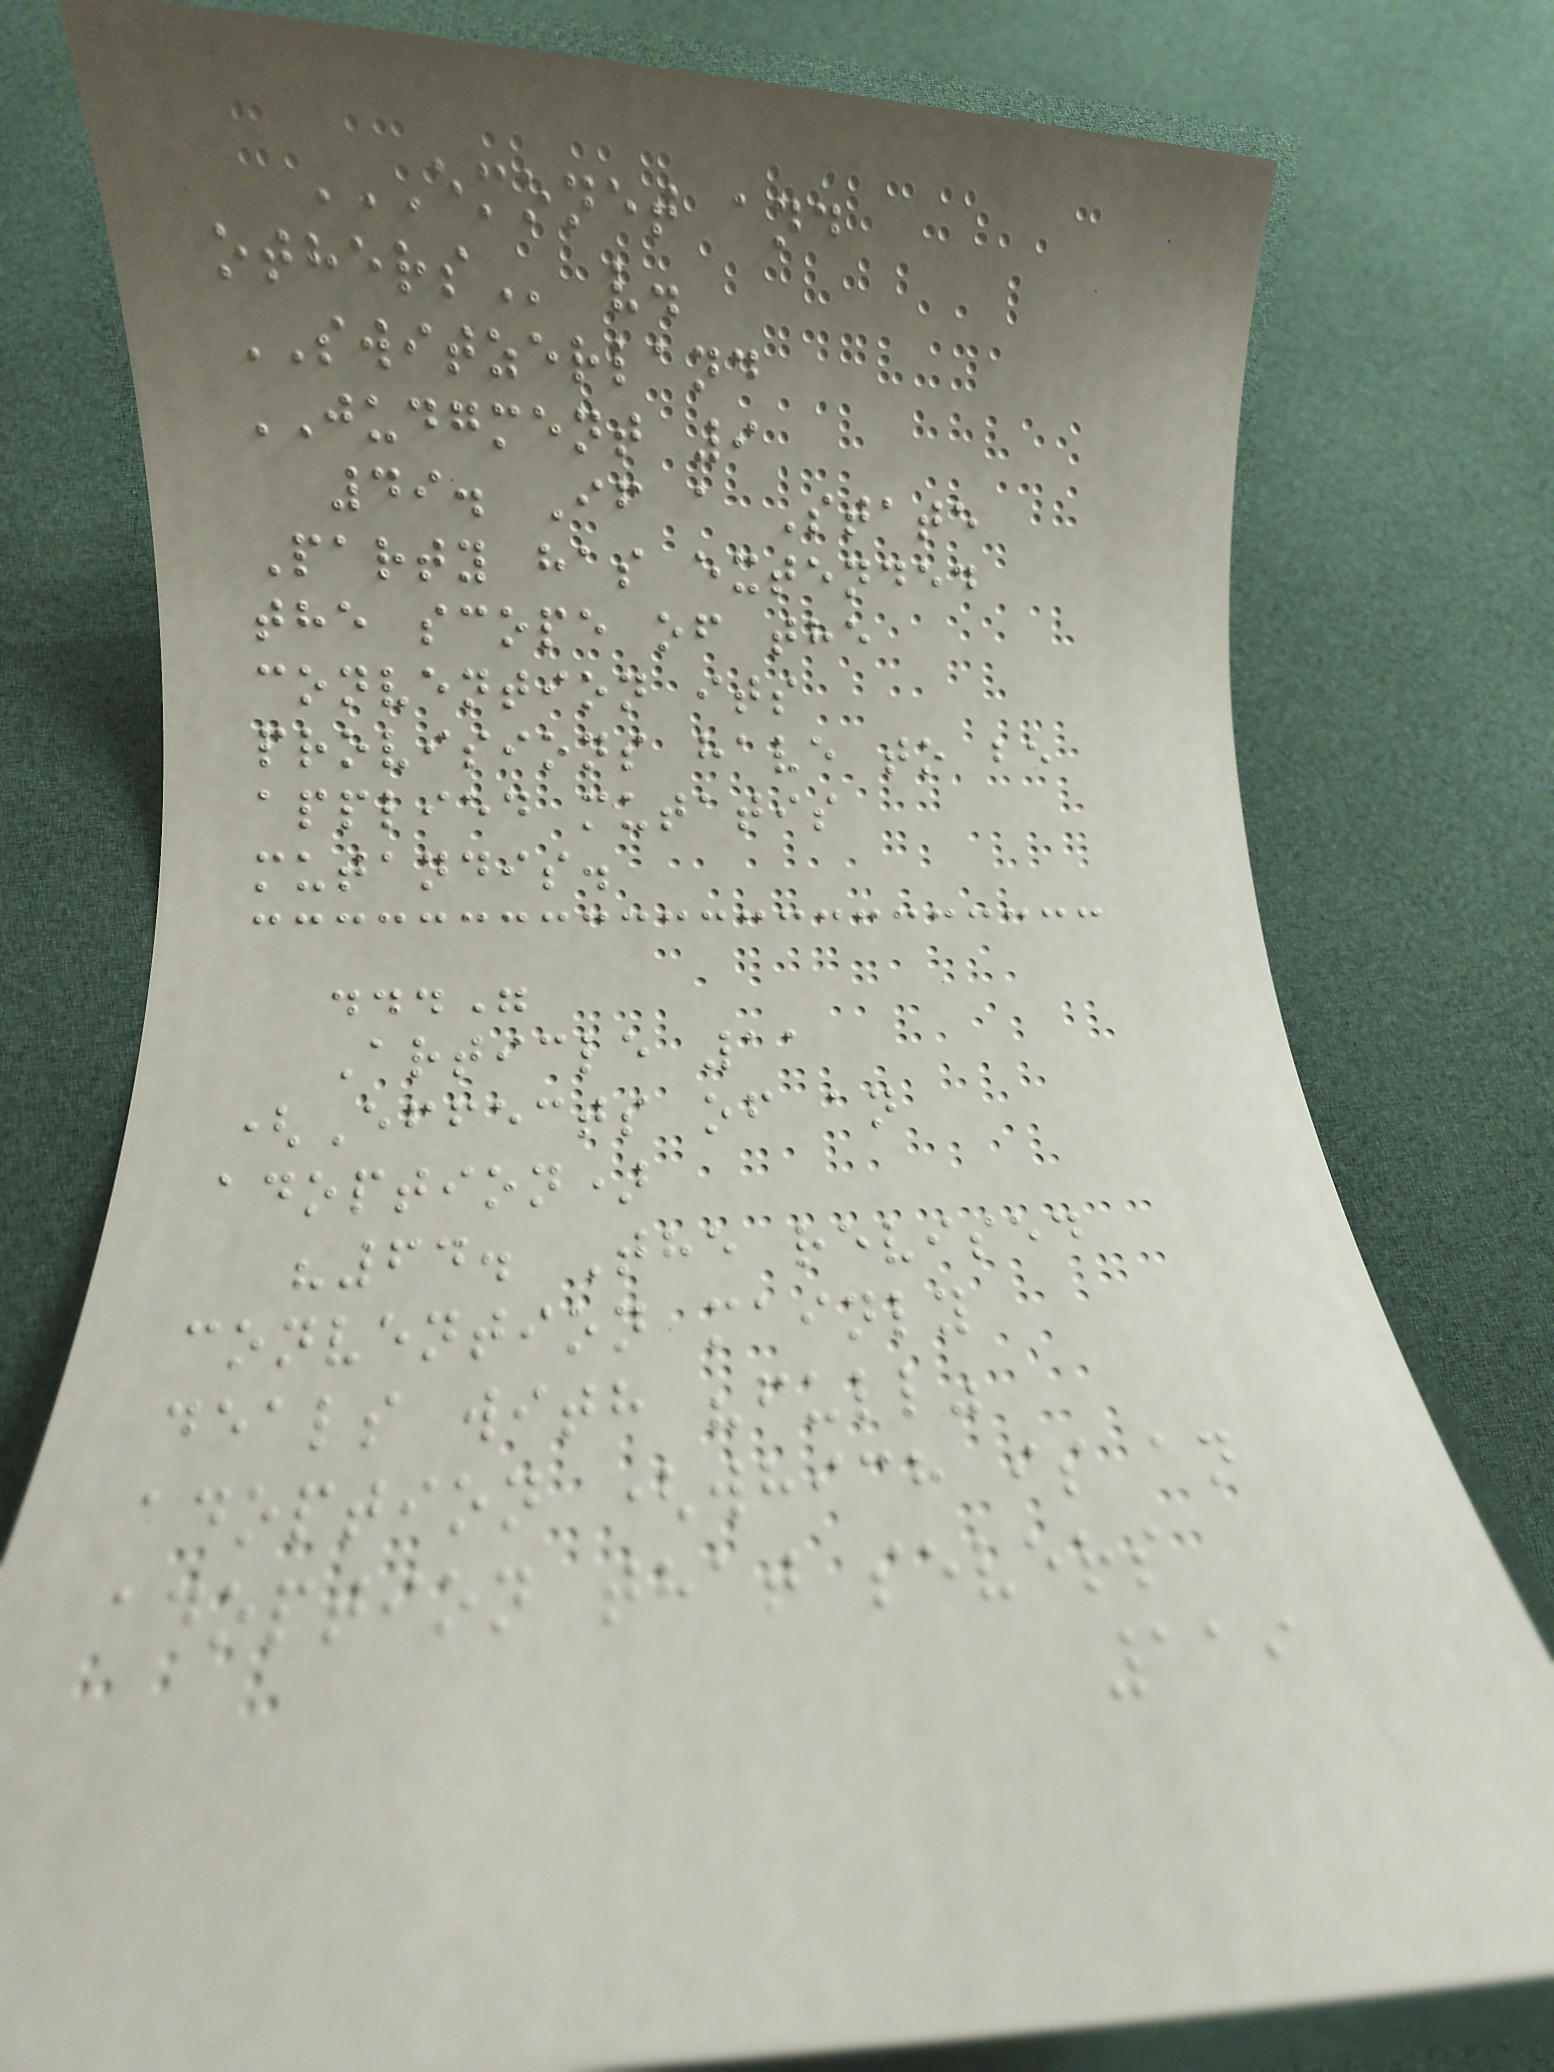EMONET AND
OTHERS v.
SWITZERLAND
JUDGMENT 9
49. If a State
Party has extended
the scope of the
convention its
provisions have to be
applied mutatis
mutandis.
..."
Article 11
(Effects of an
adoption)
"64. The revised
convention mainly
deals with "full"
adoption (which is an
adoption that severs
119
